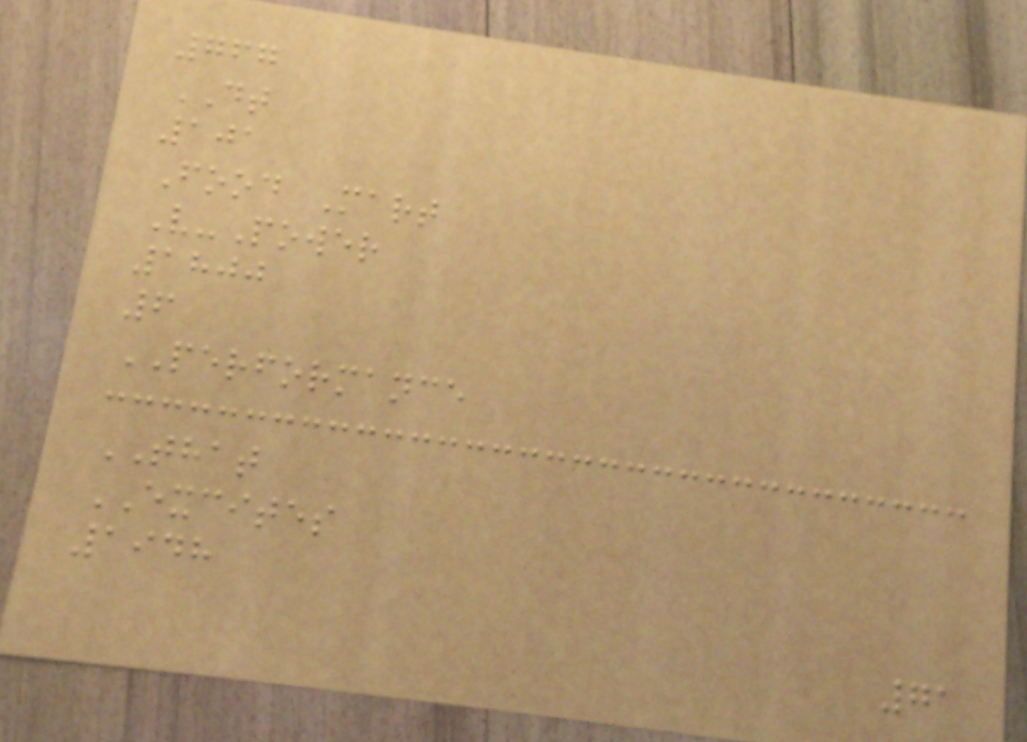767
DT
101
Food Mart
V-Power
1800
6
PERFORMANCE
THAT
EXCITES
1948
71
